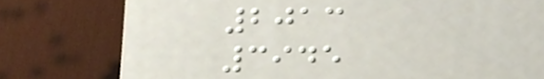2013
3945
